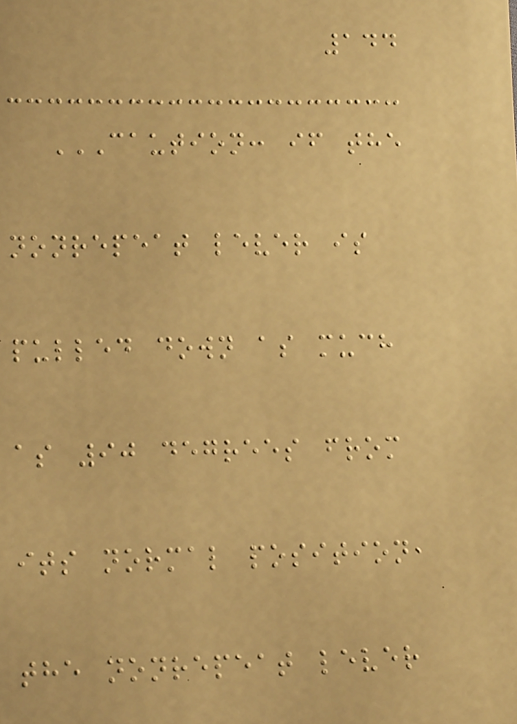144
CAUTION: IF THE
NONREPEAT LEVER IS
PULLED DOWN AS MUCH
AS 90 DEGREES FROM
ITS NORMAL POSITION,
THE NONREPEAT LEVER
